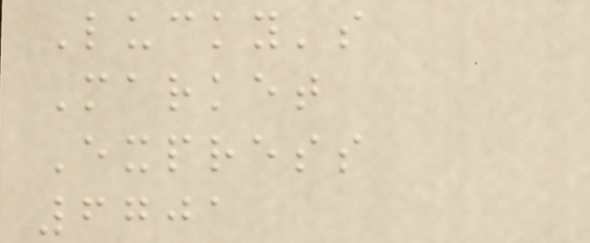Lucky's
Market
Express
6701
